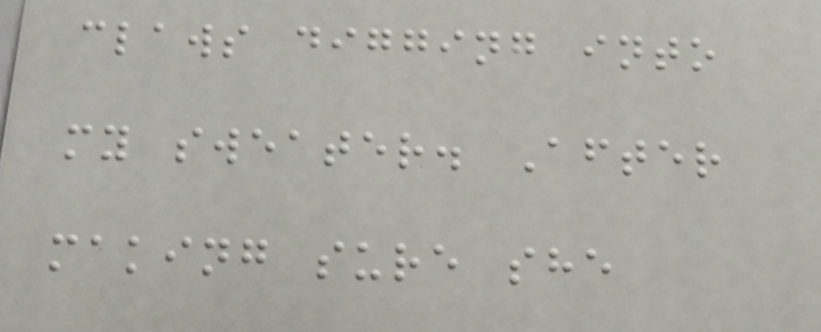claws digging into
my sweater. After
making sure she
